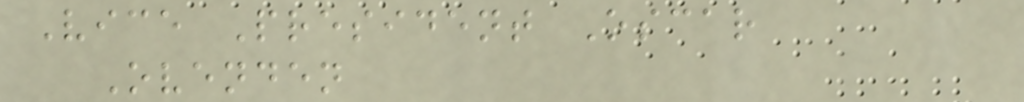Vice President Oscar
Ovenden
